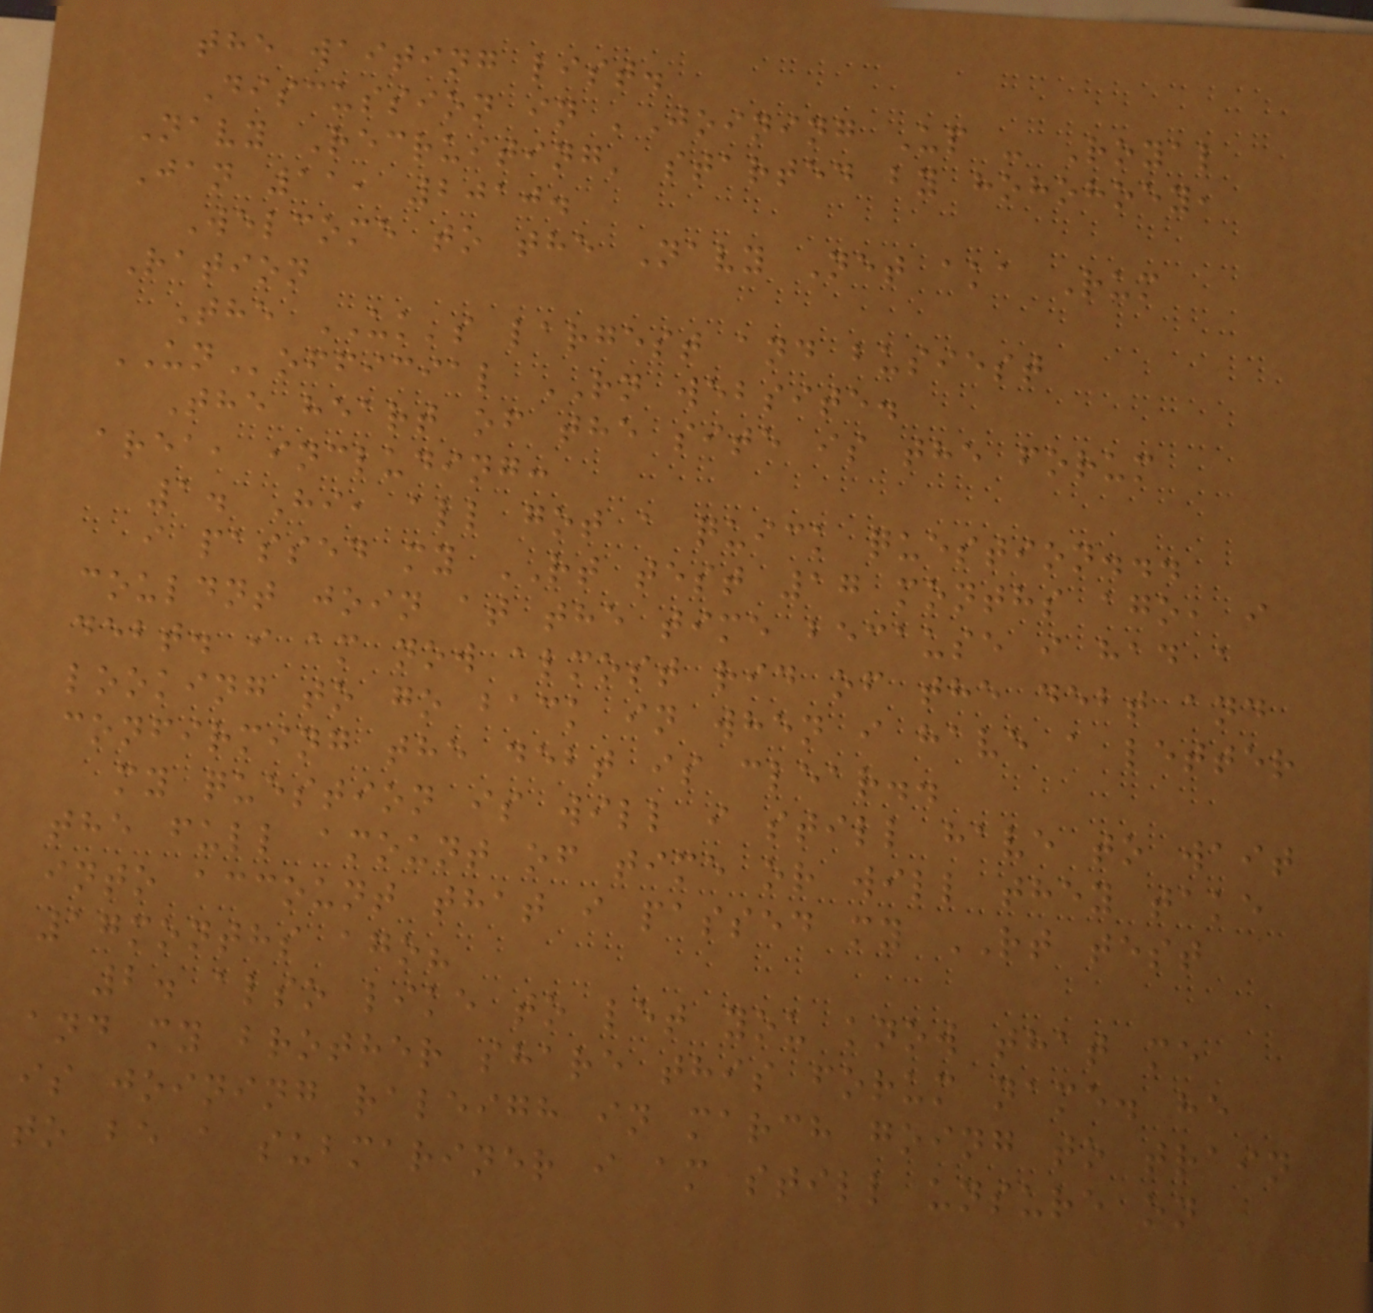the waiting list.
Discussion in 'Joining Up - Royal
Navy Recruiting' started by hohohoey,
Jan 11, 2010.
Welcome to the Navy Net aka Rum
Ration
The UK's largest and busiest
UNofficial RN website.
The heart of the site is the forum
area, including:
1. Hi, all got a quick question...
i passed my RT test 17 months ago, i
couldnt join at the time because i had a
debt. i am now almost rid of the debt and
looking to go back in when i have a letter
confirming the debt is clear..
my question is will i still have to wait
the full amount of time or will they take
into account that i passed my RT test
17months ago?
2. also like to let you know that me
and my brother share this forum name. he
is joining raleigh in march going to train
to be a submariner i am still unsure on
